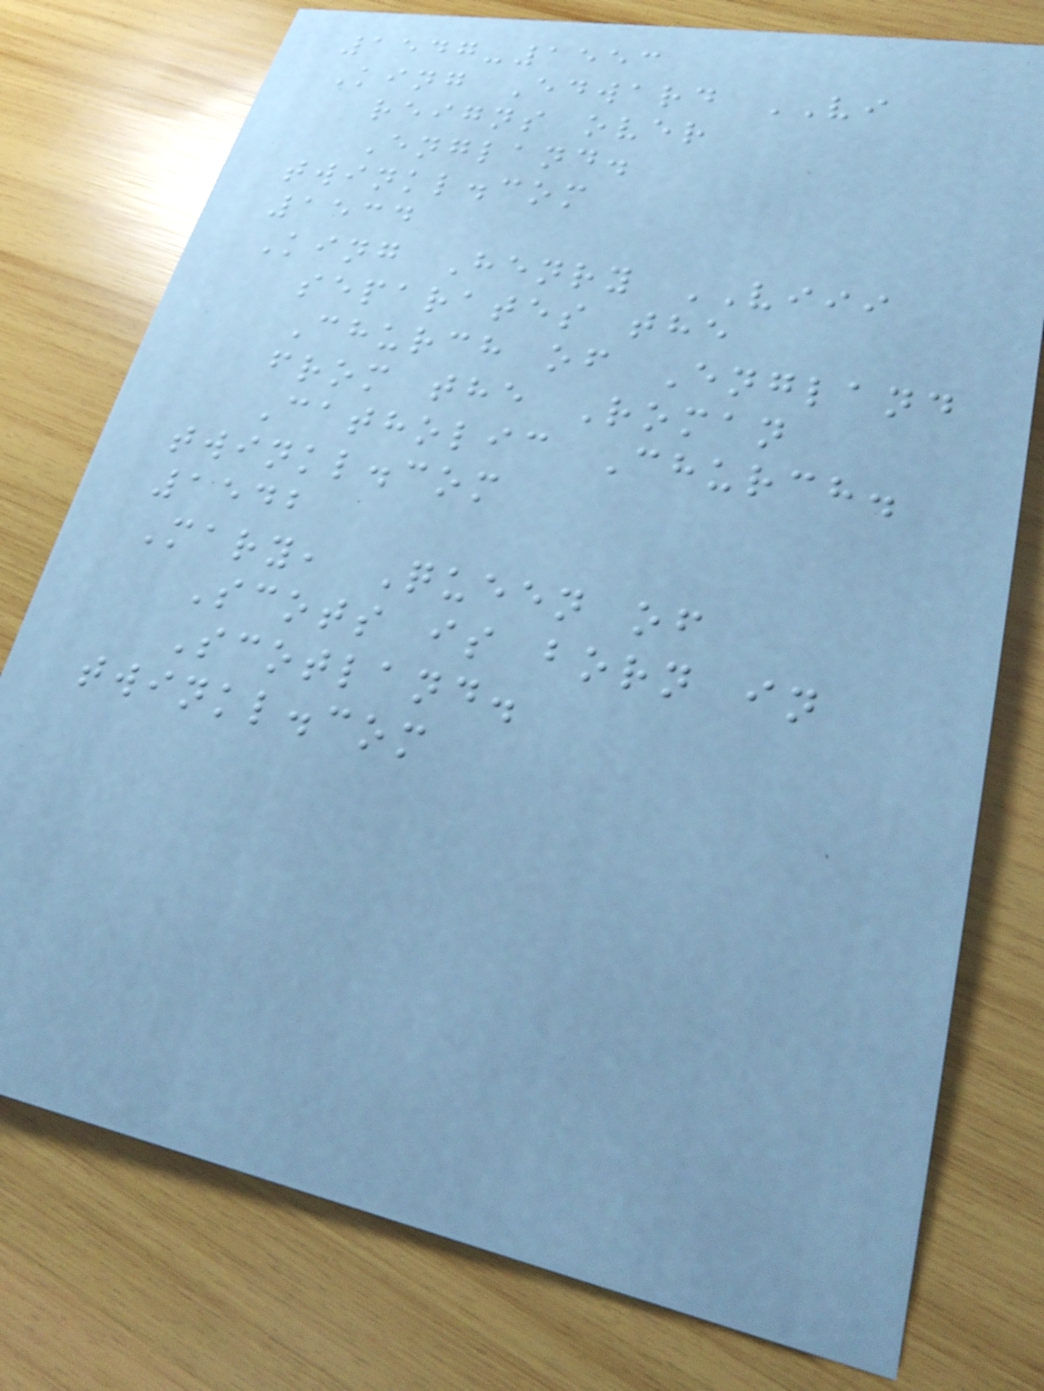1547-1553
King Edward VI
reigns over
England.
twinkl.com
1534
King Henry VIII
separates the
Church of England
from the Roman
Catholic Church.
twinkl.com
1542
Mary, Queen of
Scots is born in
Scotland.
twinkl.com
